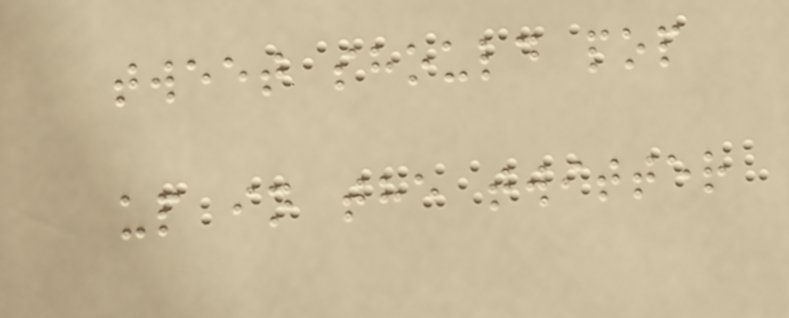tweet should pop
up in the twitter
